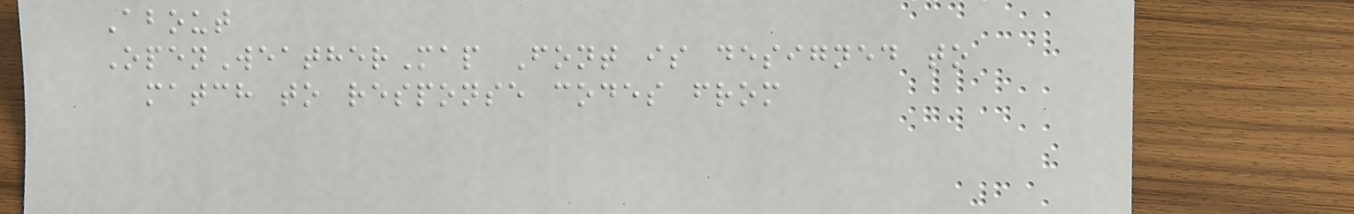About
OpenWeatherMap Font is designed to
match to response codes from
